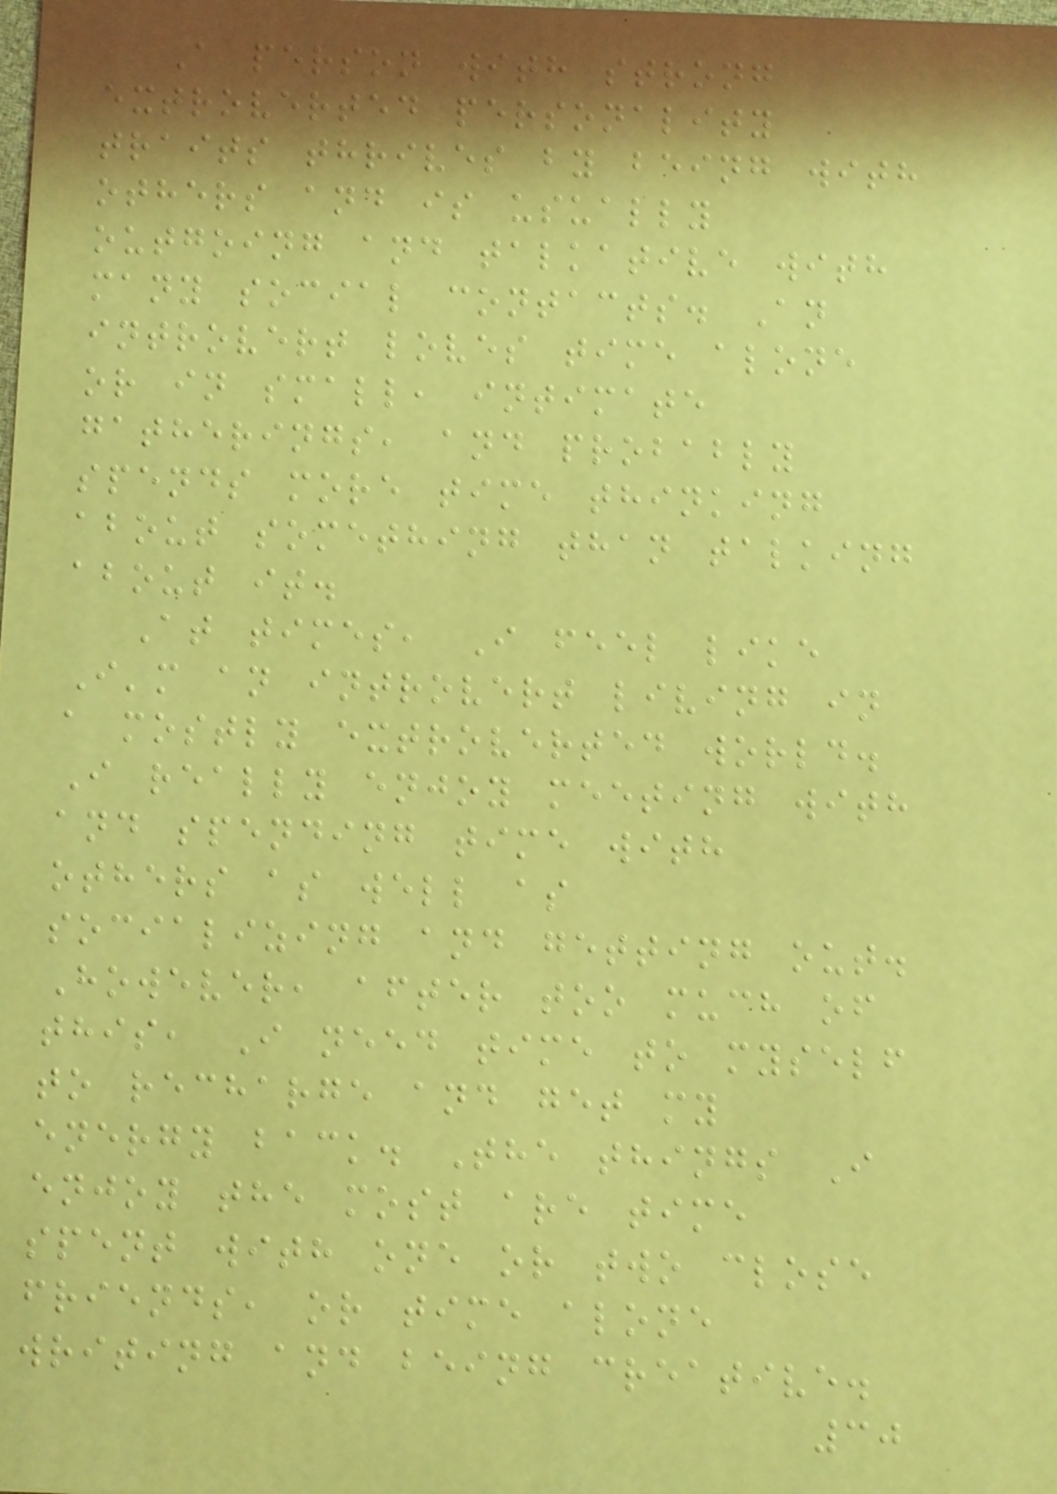A person with strong
extroverted personality
traits thrives by being with
others and is usually
outgoing and talkative with
many social contacts. An
introvert loves time alone
or in small, intimate
gatherings, and probably
spends more time thinking
about something than talking
about it.
At times, I feel like
I'm an introvert living in
a mostly extroverted world.
I really enjoy meeting with
and spending time with
others as well as
socializing and getting out.
However, after too much of
this, I need time to myself
to recharge and get my
energy back. The things I
enjoy the most are time
spent with one or two close
friends, or time alone
writing and being creative.
30
